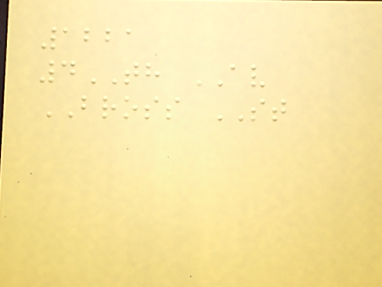1221
4TH AV
BROSS ST
